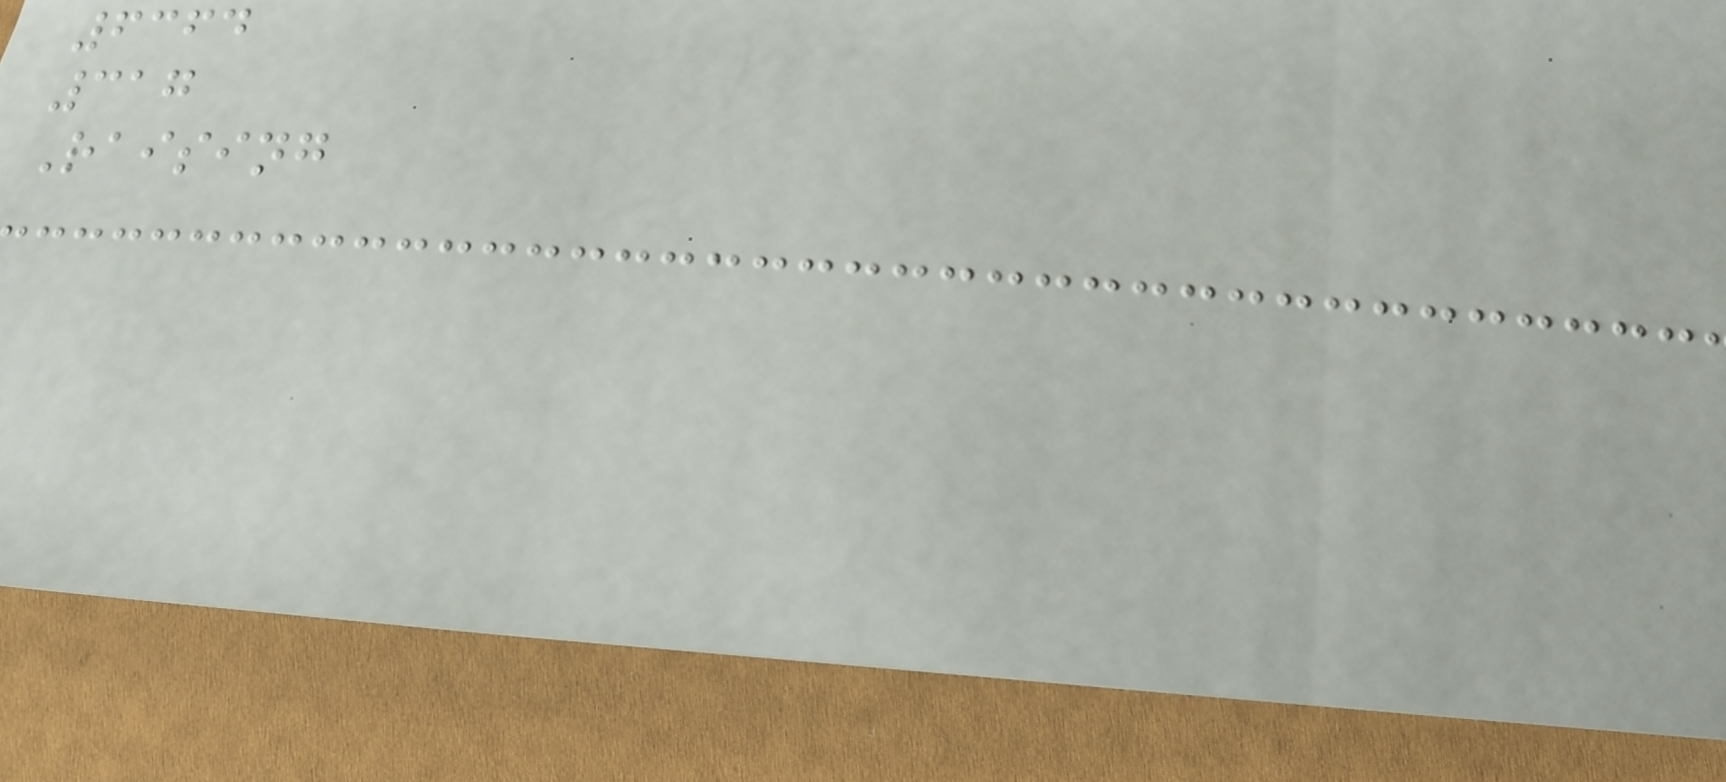6364
317
Raising
